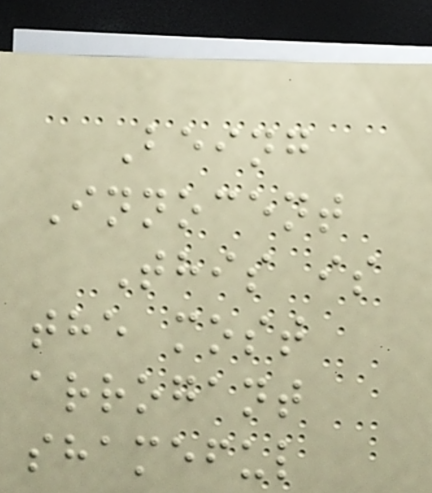Being
Innocent
This is
the most
arrogant
shameful
